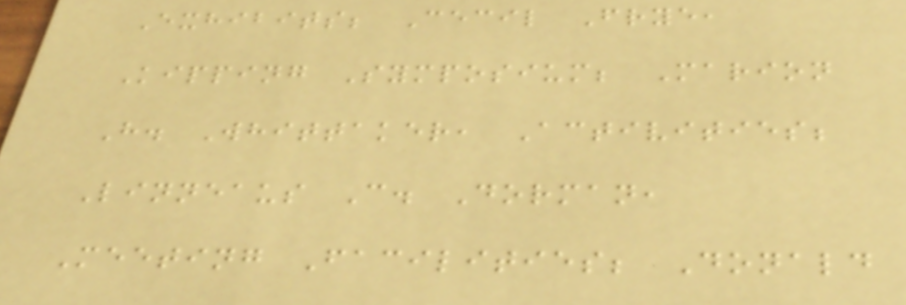Exhibits; Cecil Frye,
Kipping Symposium; Marion
H. Whittaker, Activities;
Linneaus C. Dorman,
Meeting Facilities; Donald
